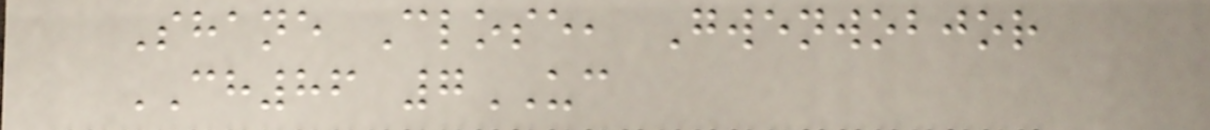Shane Close, Gwenwobjor
CH86 7UC
